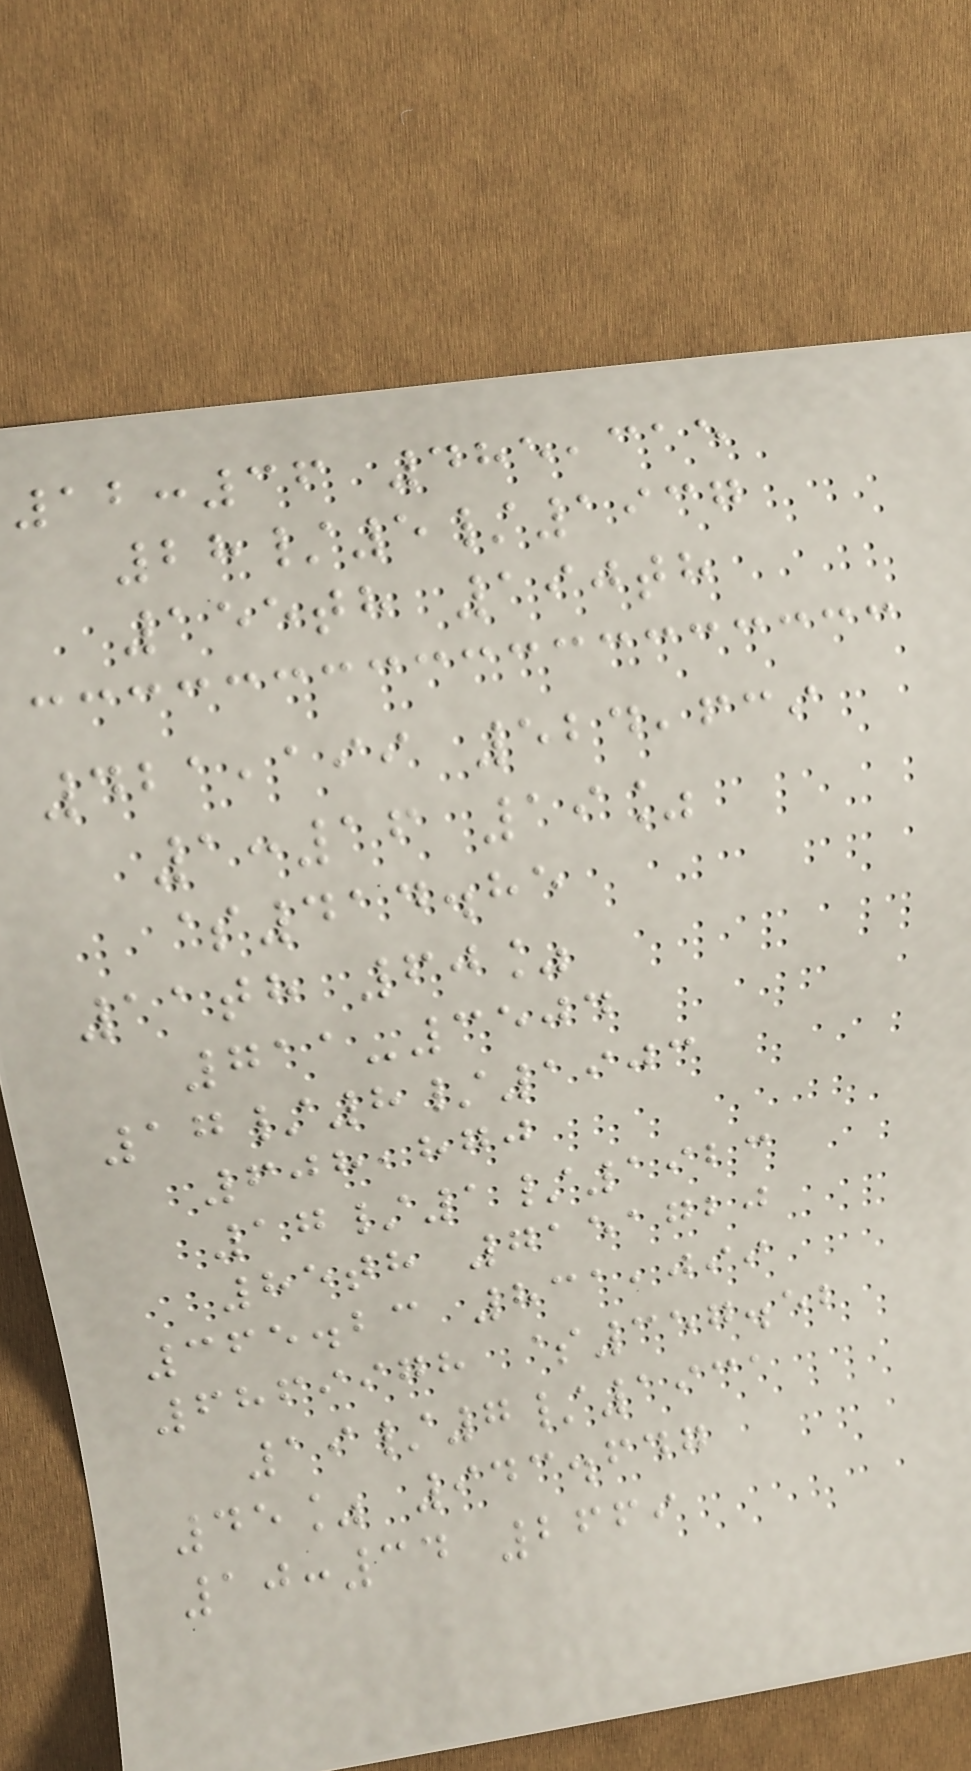12:36 485,315
28/5/1937
155th 190th
421,199 524,639
1:16 19%
$414.85
11th 60%
711-3504
17/8/1903
608,870
17/1/1923
85th 7151720
365.23 831,099
6869978 $357.52
19/7/1931
45% 943.647
10:34 2669
